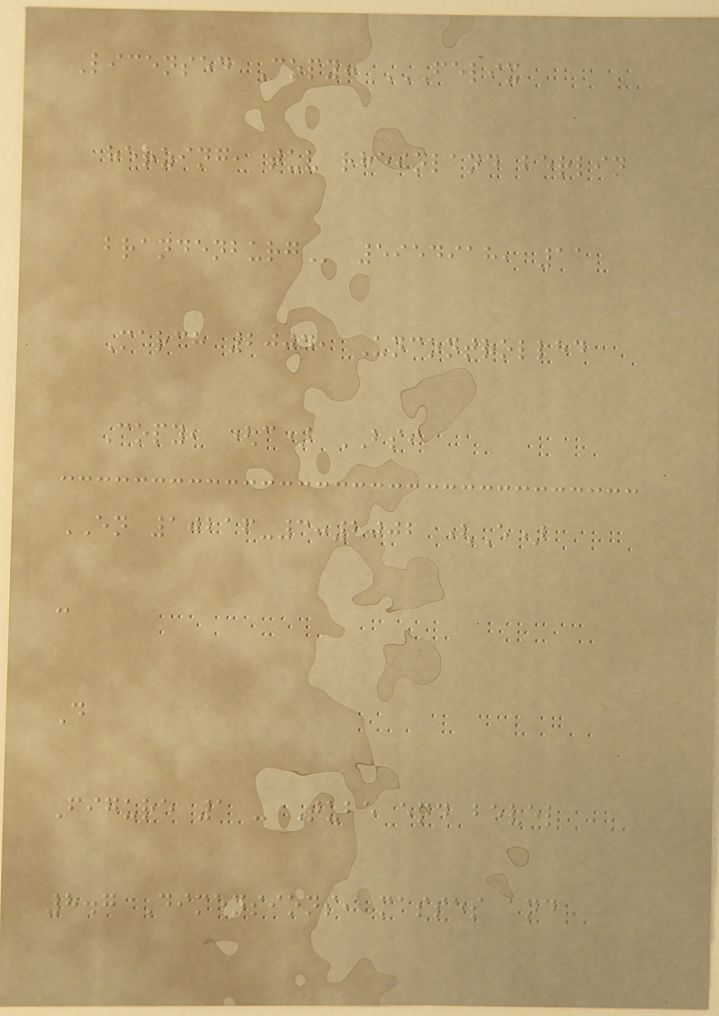Licensed Copy: FELIX
HERZING, TUV RHEINLAND BERLIN
BRANDENBURG 5954918, 11
March 2004, Uncontrolled
Copy, (c) BSI
EN 10216-3:2002 (E)
c
D
Figure 1 - Tube end bevel
8.7 Dimensions, masses and
